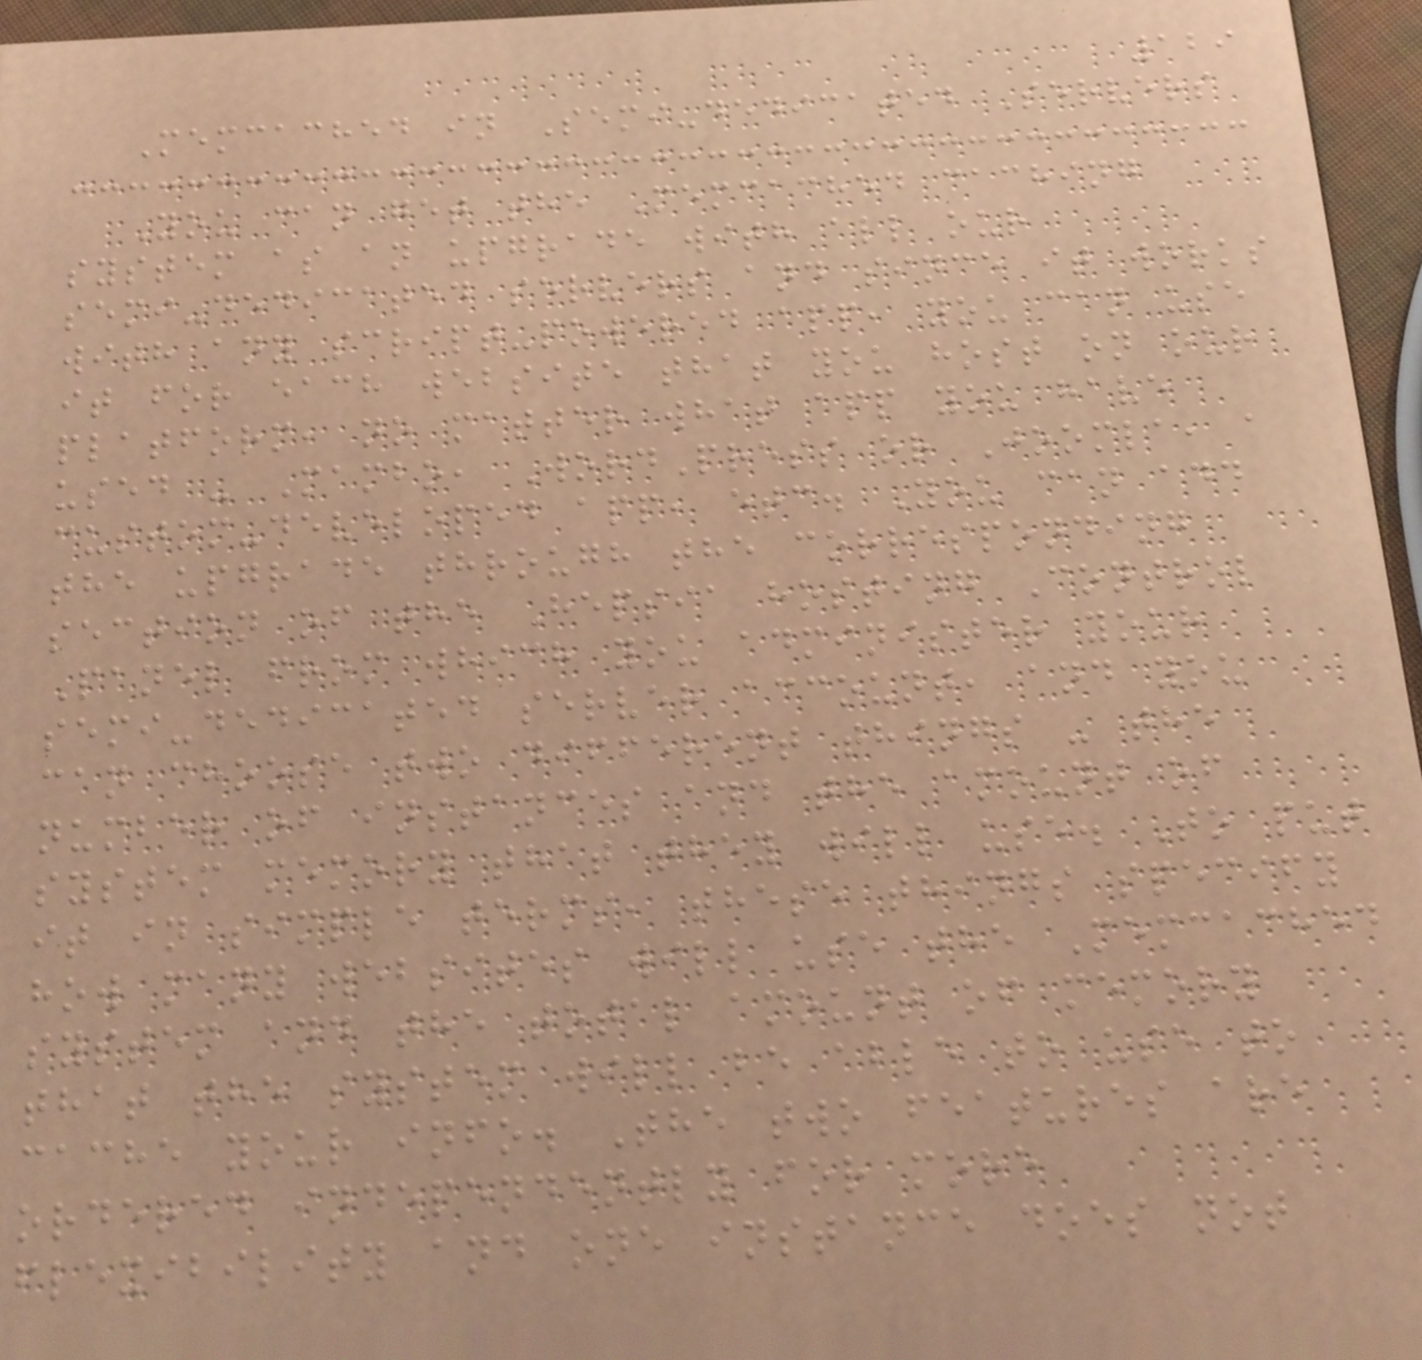129
Memcached in Semi-dedicated Servers
You can get the Memcached caching
system as an upgrade with all our
semi-dedicated servers and since it works
with any script-powered app, you can use
it for each website that you host on our
platform, no matter what app you have
used - Mambo, WordPress or Joomla, a
custom-developed app, etc. You can add
the upgrade through the corresponding
section of the Hepsia hosting Control
Panel from which you administer your
semi-dedicated server account, and you
can choose two different things - the
number of instances and the amount of
system memory that they will use. To put
it in simple terms, these things specify
how many websites will use the Memcached
system and the total amount of memory
that the system will be able to use to
cache your info. The two features are
ordered independently for more
flexibility and one instance does not
